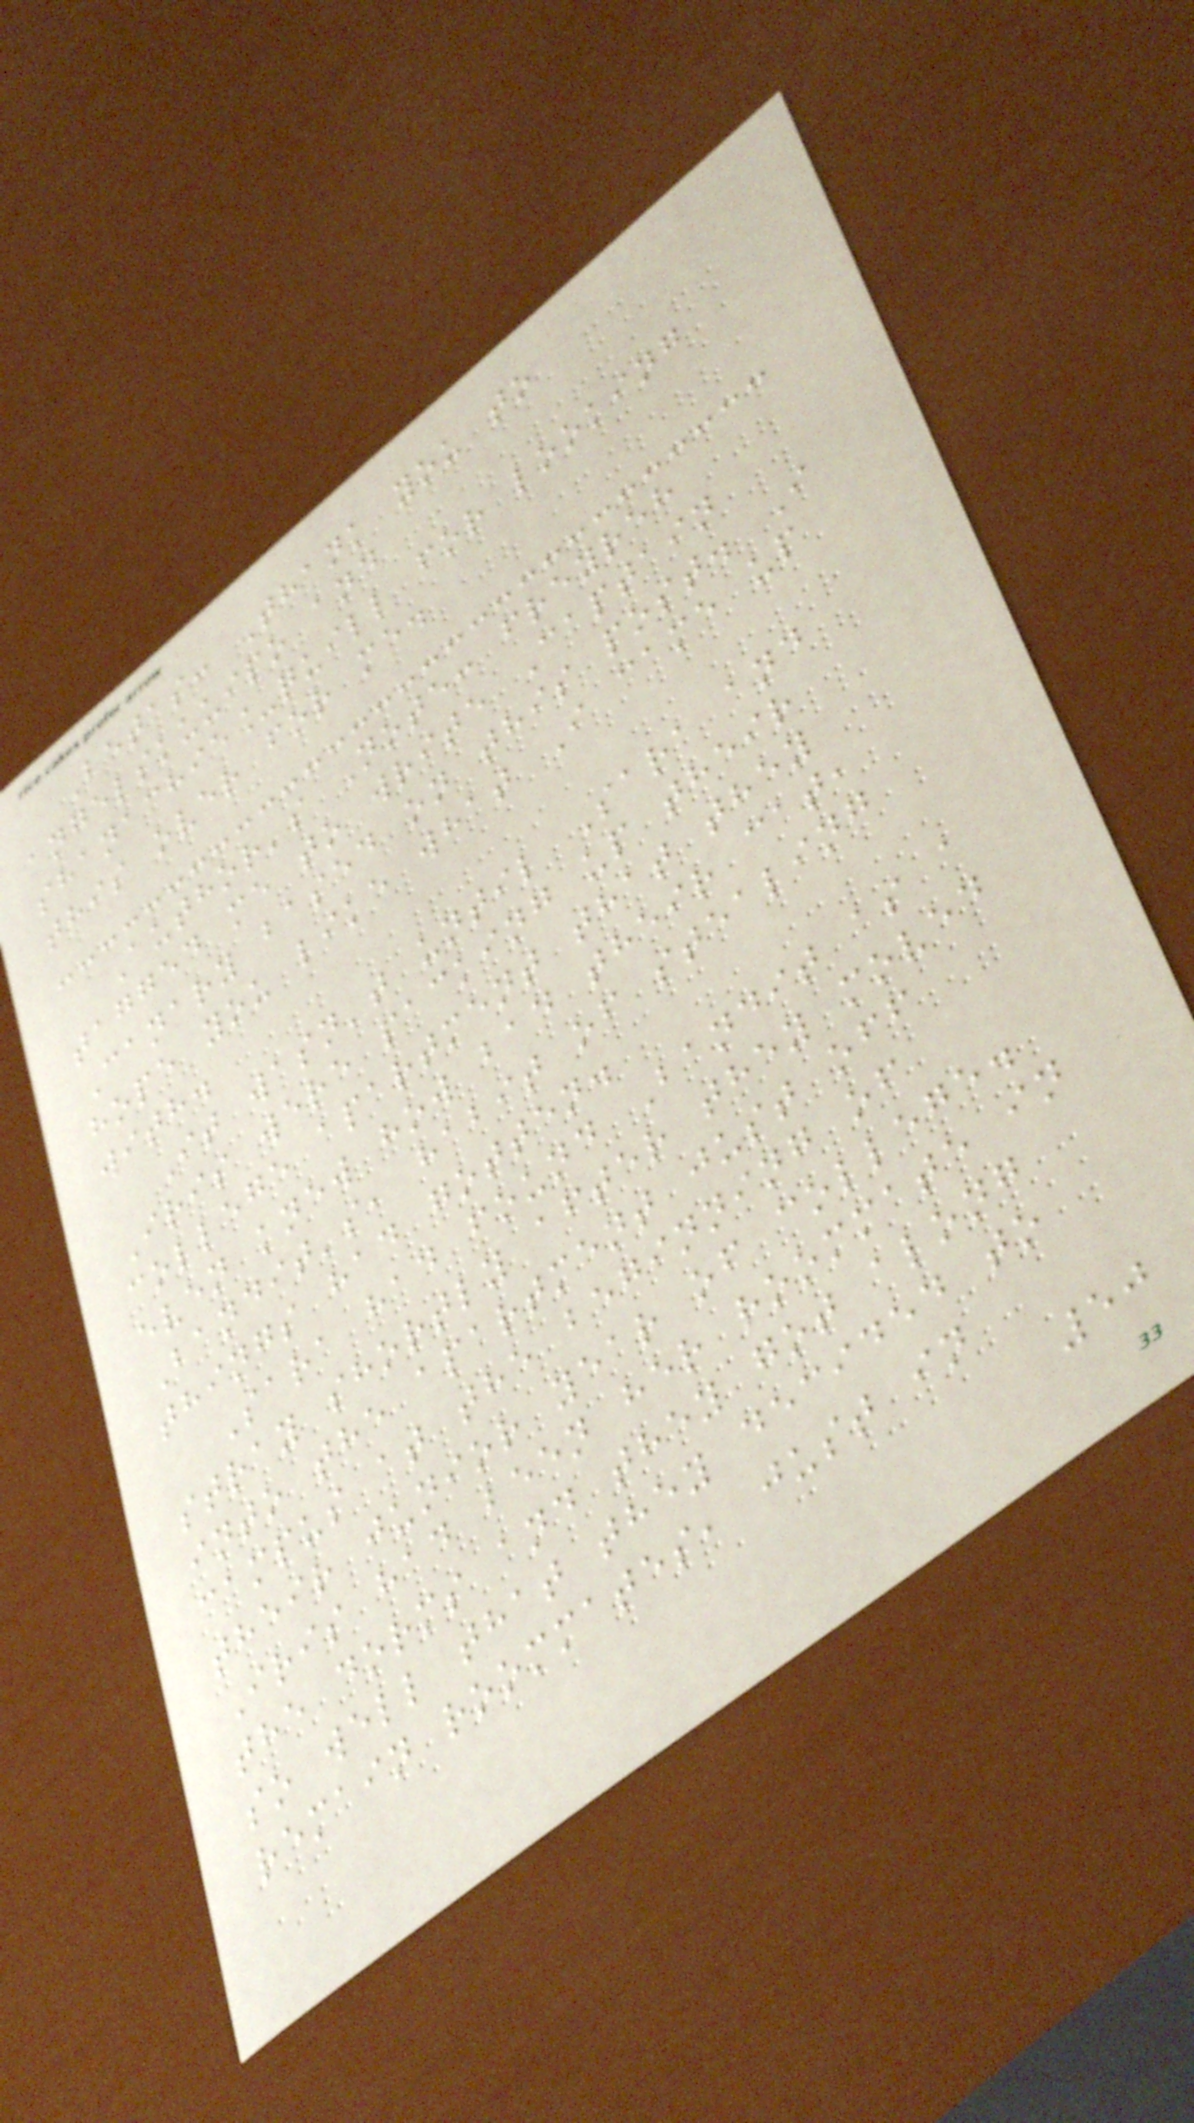Betas: Thank you to
angelskuuipo and
shanachie_quill for looking
this over for me.
Author's Note: freyreh
tagged me to write Captain
Canary based on this post. I
hope you like what I came up
with.
It wasn't until Sara and
Iris were packing up their
college apartment that they
even knew how bad their cat,
Bandit's, habit of stealing
things had gotten.
Sara had found Bandit as a
stray shortly after they moved
into the apartment just off
campus at the beginning of
their junior year of college.
Iris had been her roommate in
the dorms and they got along
so well that they decided to
remain roommates, just in
50
